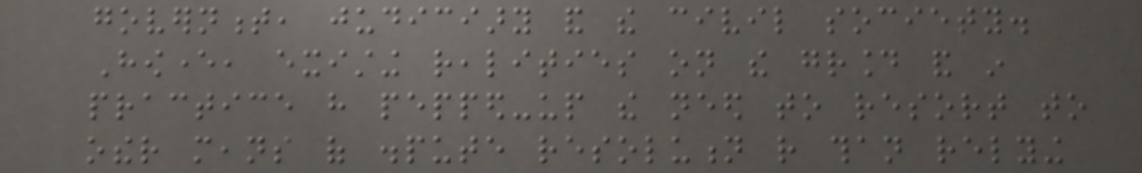government, judiciary and the civil society.
However, existing realities on the ground and in
practice have pepped-up the need to resort to
other means of dispute resolution rather than relying
